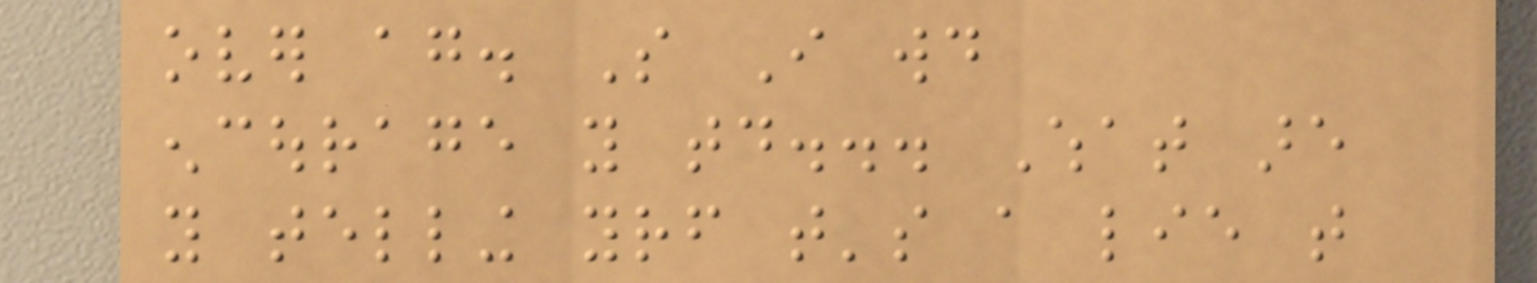over again. So I would
encourage you today... What are
you telling yourself that's a lie that
